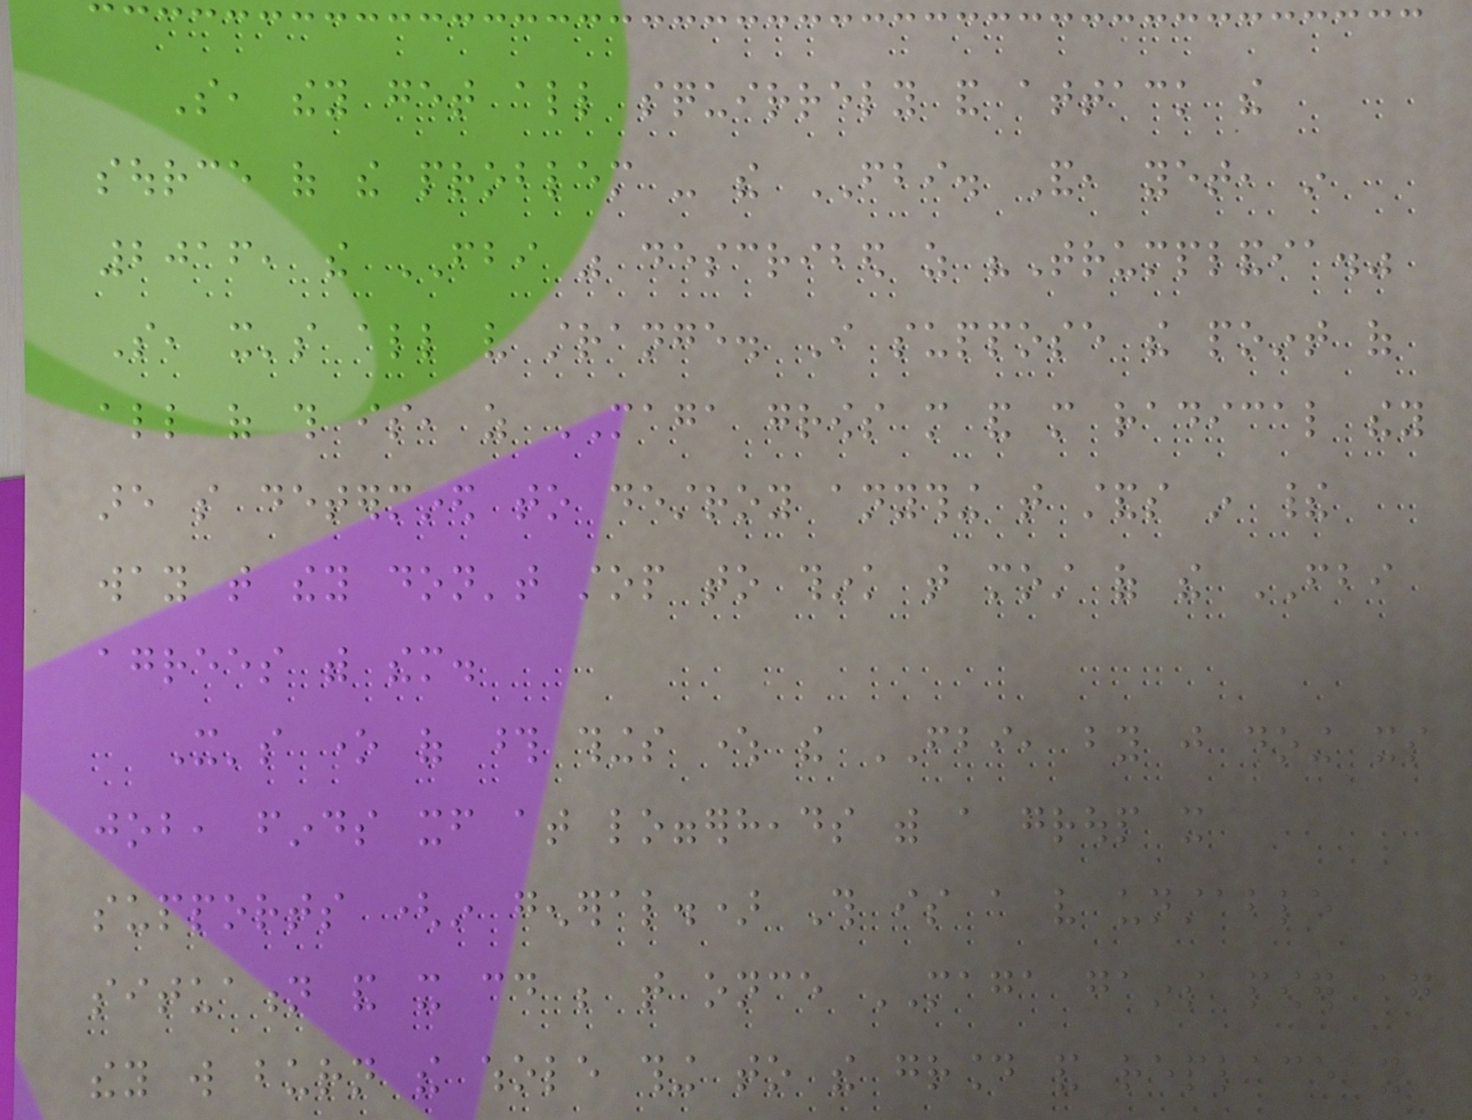So, they get all squirrely and attack the
source of the problem - the FBI. And, yet, in
2016, the FBI was described as "Trumplandia."
So, it's all very strange. I suppose the point of
all of this is, as MAGA grows more and more radical they
are so determined to destroy anything that stands in their
way that they don't stop to think that most of the FBI
agrees with them.
It's one of those things where the FBI, by just doing its
job, finds itself at loggerheads with a group it
supports (in general.) This is a very unstable
situation and it could be that once MAGA gains power again
they will burn the whole thing to the ground and replace it
